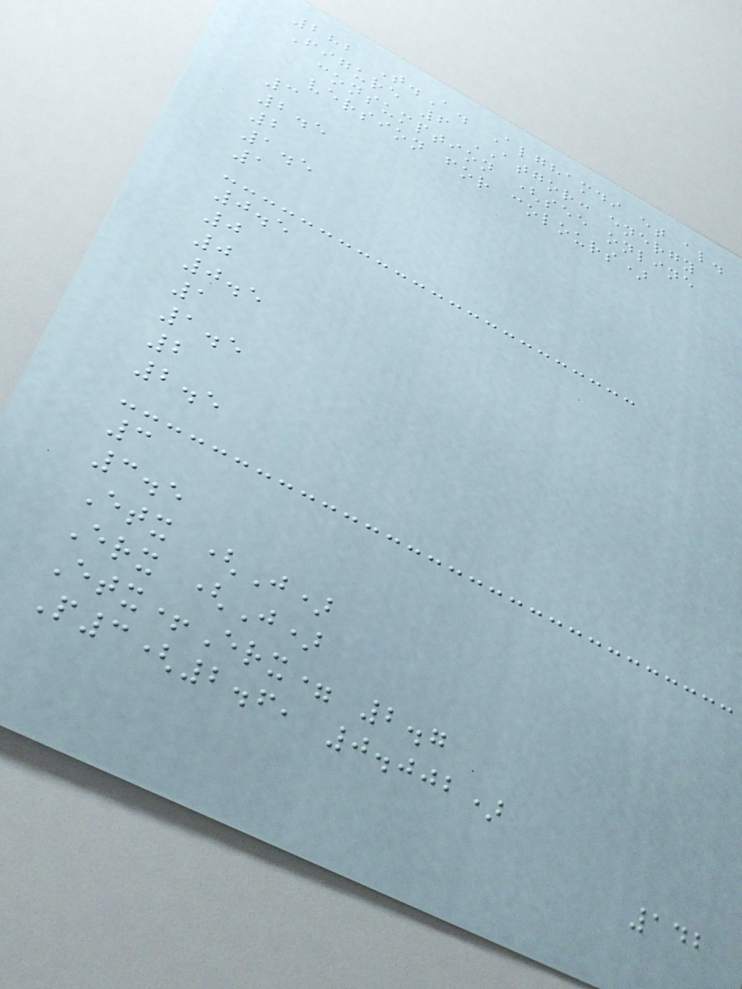282 T.A. Alghamdi et al.
Figure 6 ATGOR: energy
consumption (see online
version for colours)
3
2.5
2
1.5
1
0.5
0
0
0.5
1
1.5
2
2.5
3
3.5
Etx (J)
Erx (J)
Etx+Erx= 2.7
P3(2.6, 0.002)
142
